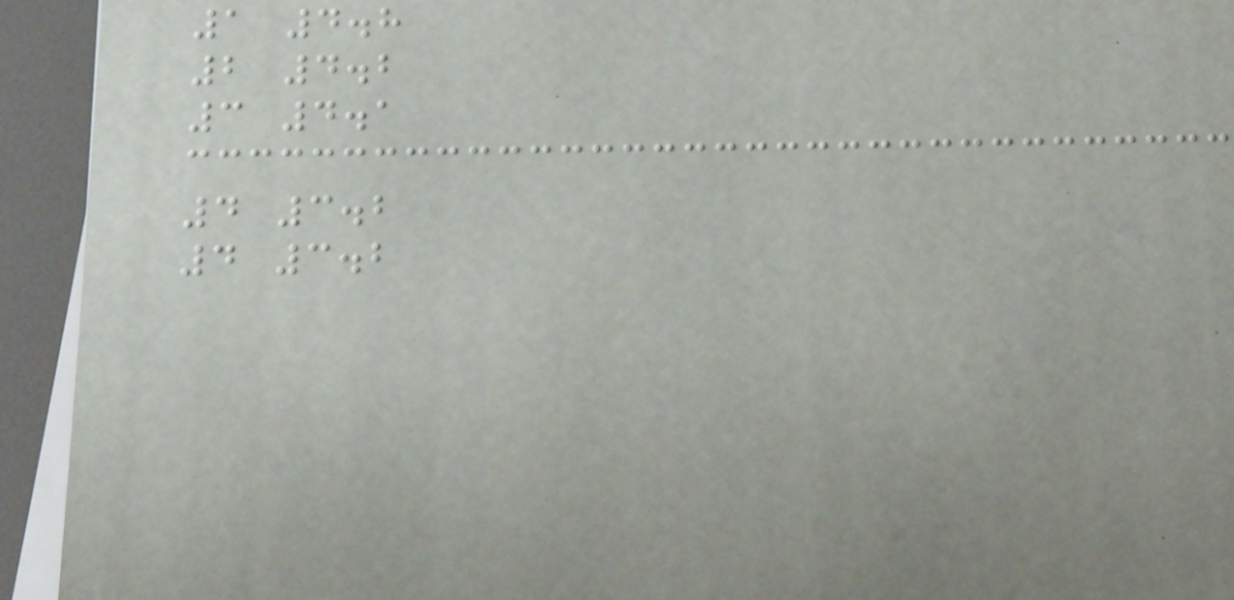1 4.8
2 4.2
3 4.1
4 3.2
4 3.2
